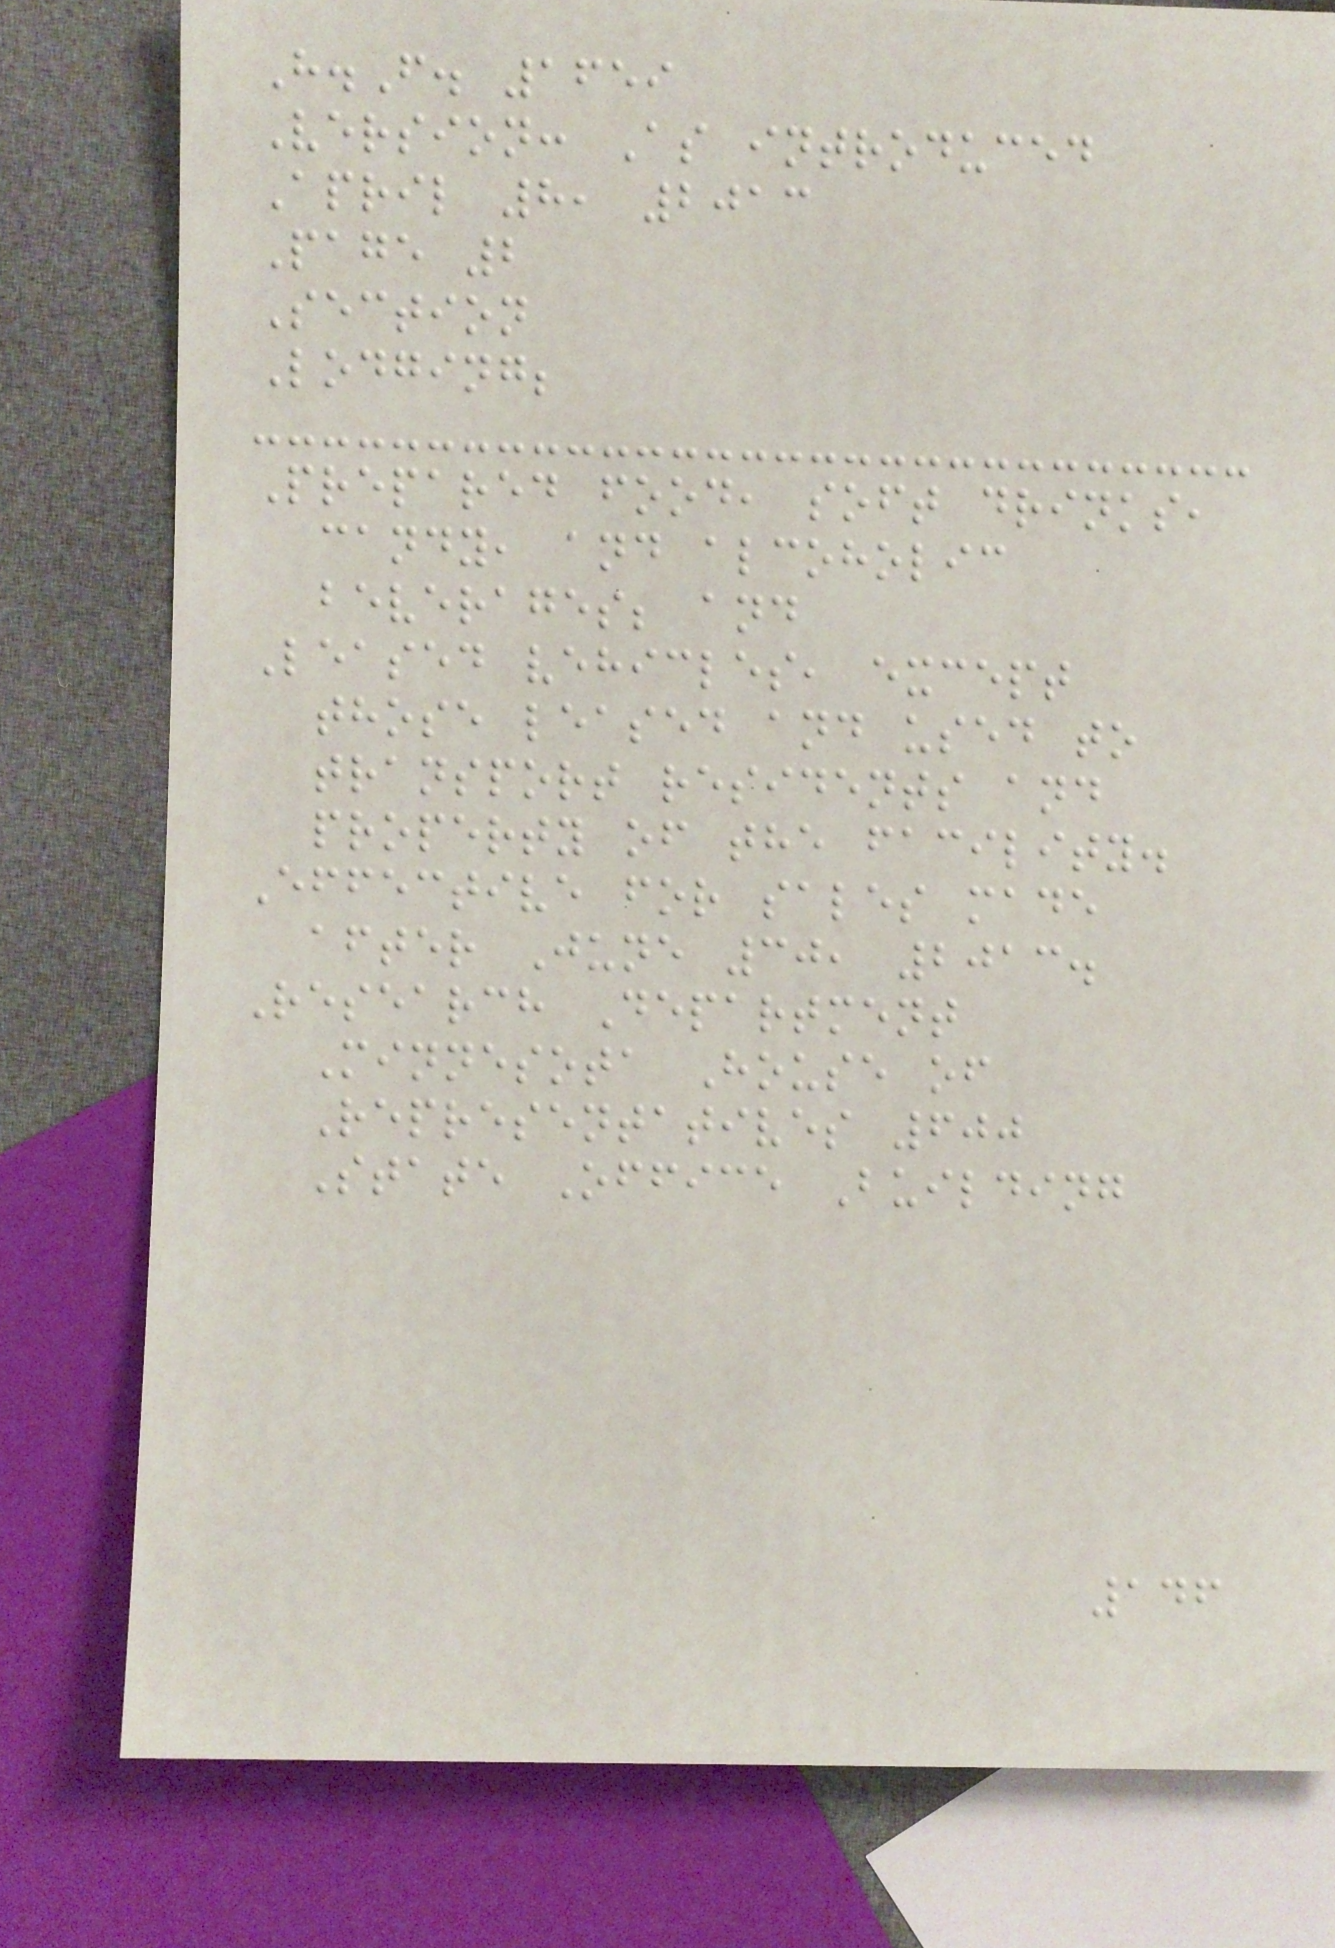H.F. 1659
Version: As introduced
April 8, 2013
Page 2
Section
Lodging;
Prepared food, soft drinks,
candy, and alcoholic
beverages; and
Leased vehicles, except
those leased and used to
transport residents and
property of the facility.
Effective for sales made
after June 30, 2013.
Research Department
Minnesota House of
Representatives 600
State Office Building
146
